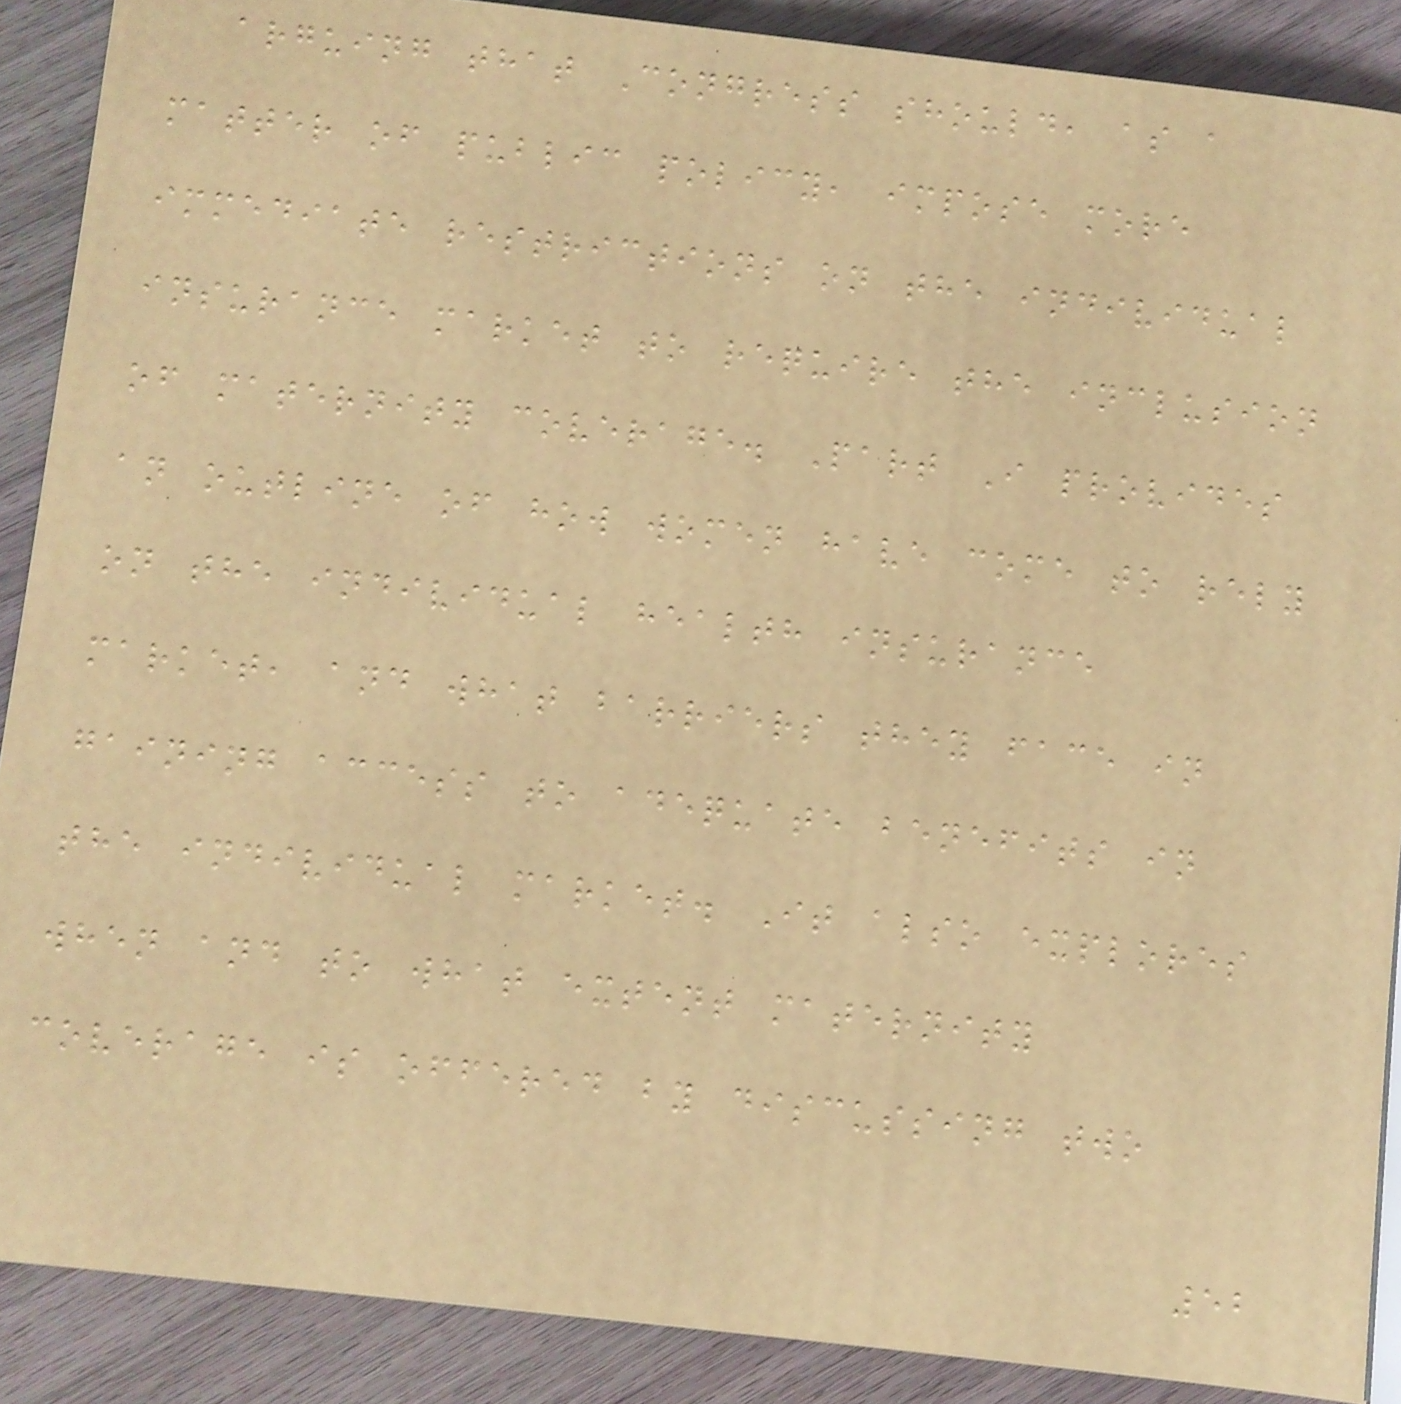arguing that Congress should, as a
matter of public policy, impose more
immediate restrictions on the individual
insurance market to require the inclusion
of maternity coverage. Part I provides
an outline of how women have come to rely
on the individual health insurance
market, and what barriers they face in
gaining access to adequate benefits in
the individual market. It also explores
when and to what extent maternity
coverage is offered by discussing two
52
